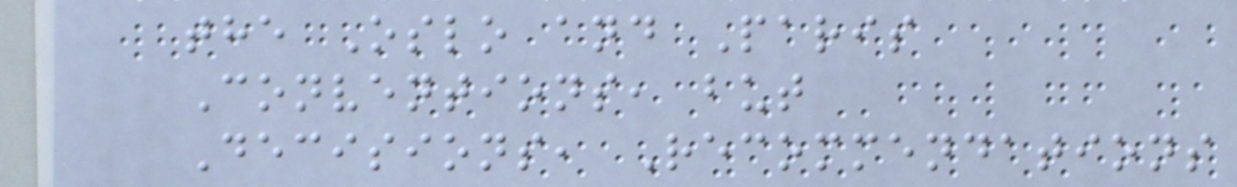the Oslo and Paris
Conventions, but
Decisions, Recommendations
